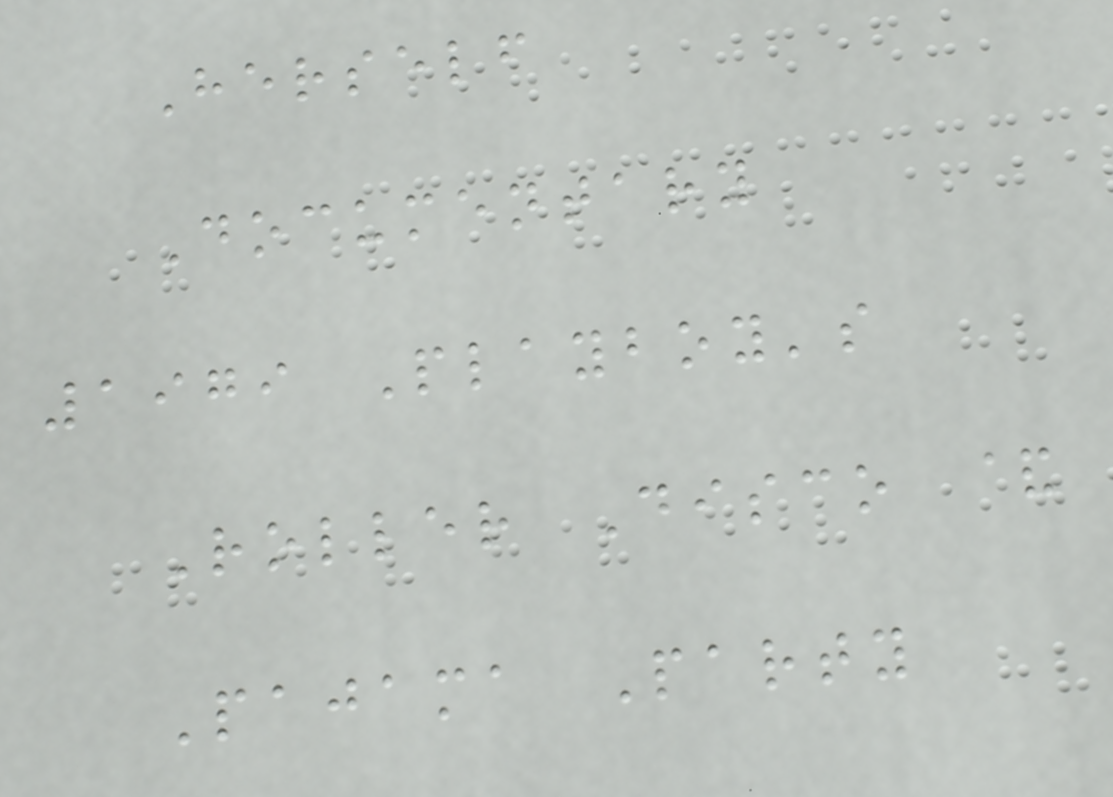Herself
Documentary
1979 Playboy's
Roller Disco &
Pajama Party
